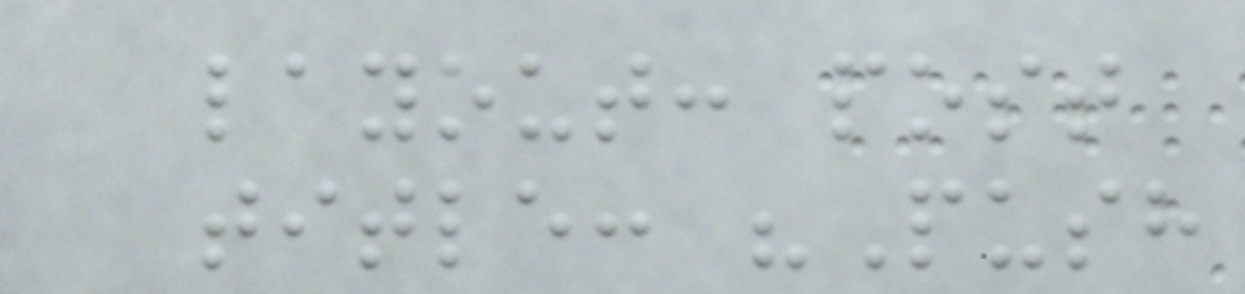layout: post
title: "Push
